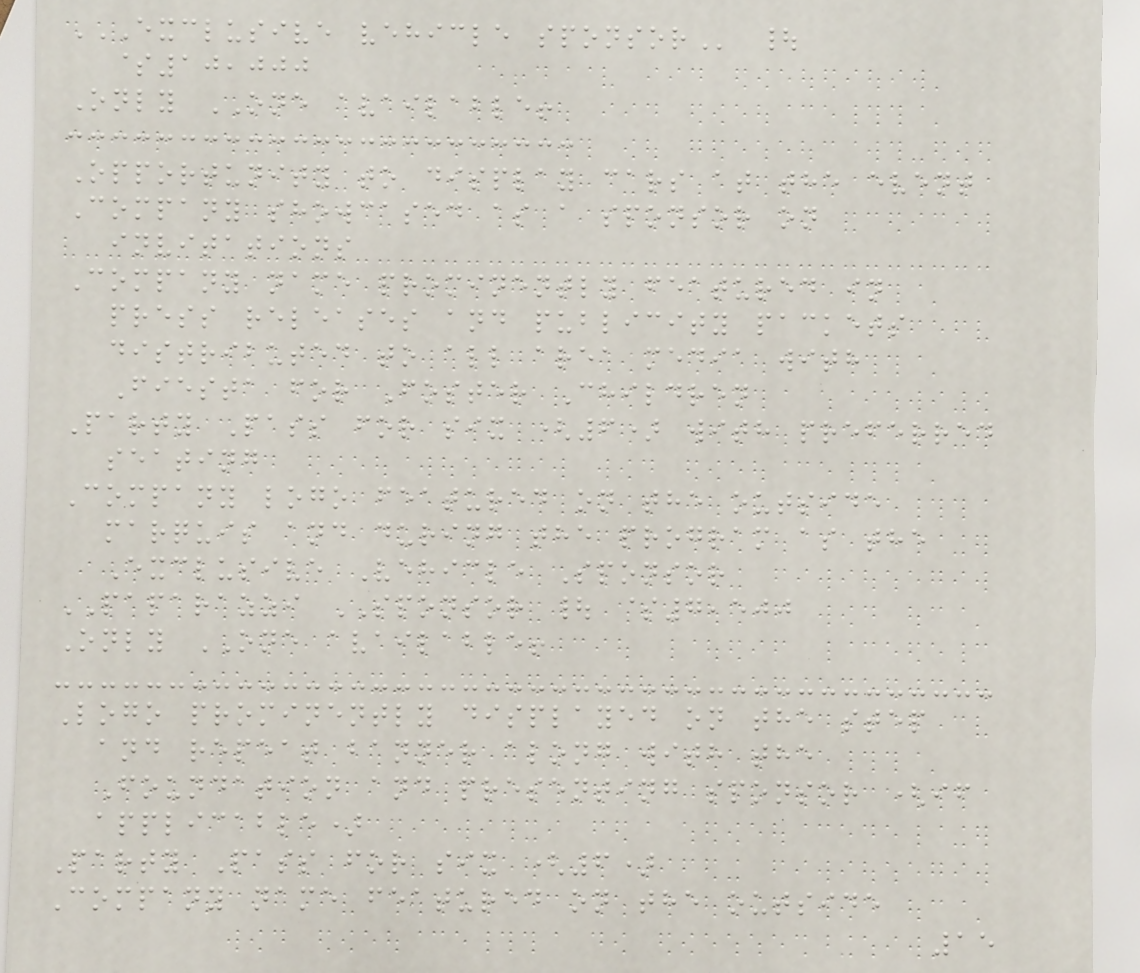EXCLUSIVE VEHICLE SPONSOR |
$10,000
Only ONE available!
Opportunity to display cars at the event
Company showcased as a sponsor on
invitations
Company name prominently featured in
press releases and publicity packets
distributed to all area media with
Fiesta for Foster Children
Party Pass for six (6) with preferred
seating
Company logo featured on the outside
marquis and during the program as the
Exclusive Vehicle Sponsor
PAPARAZZI SPONSOR | $7,500
Only ONE available!
Logo prominently displayed on the step
and repeat banner along with the
Foundation and presenting sponsor (if
applicable)
Party Pass for six (6)
Company name featured on the outside
15
